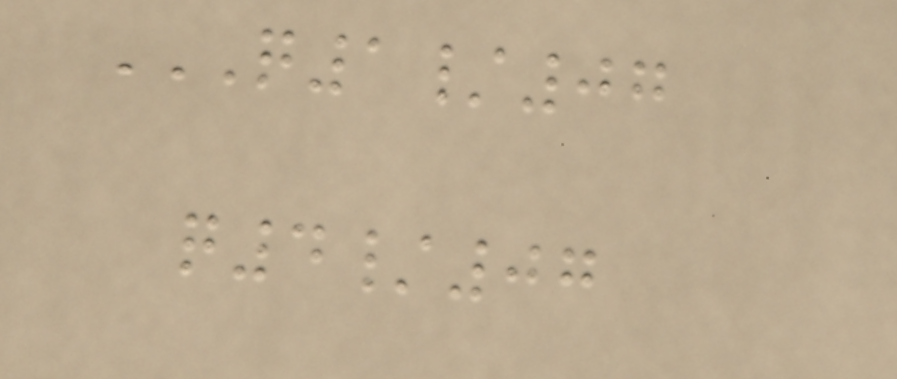Q1/07
Q4/07
